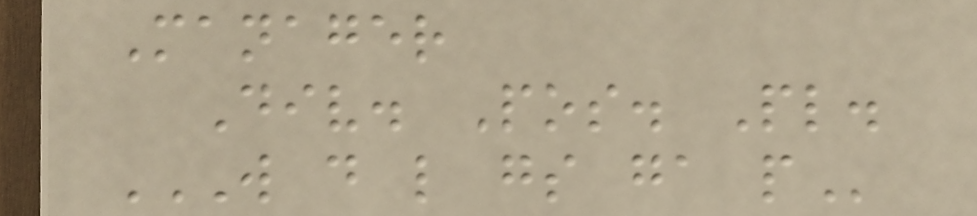Manager
Div. Pos. Pl.
W D L GS GA P
